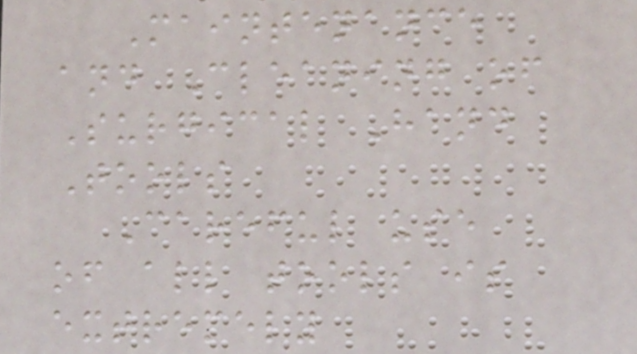Maintenance
and Cleaning of
Surgical Hand
Tools
Careful use
of all tools is
extremely
